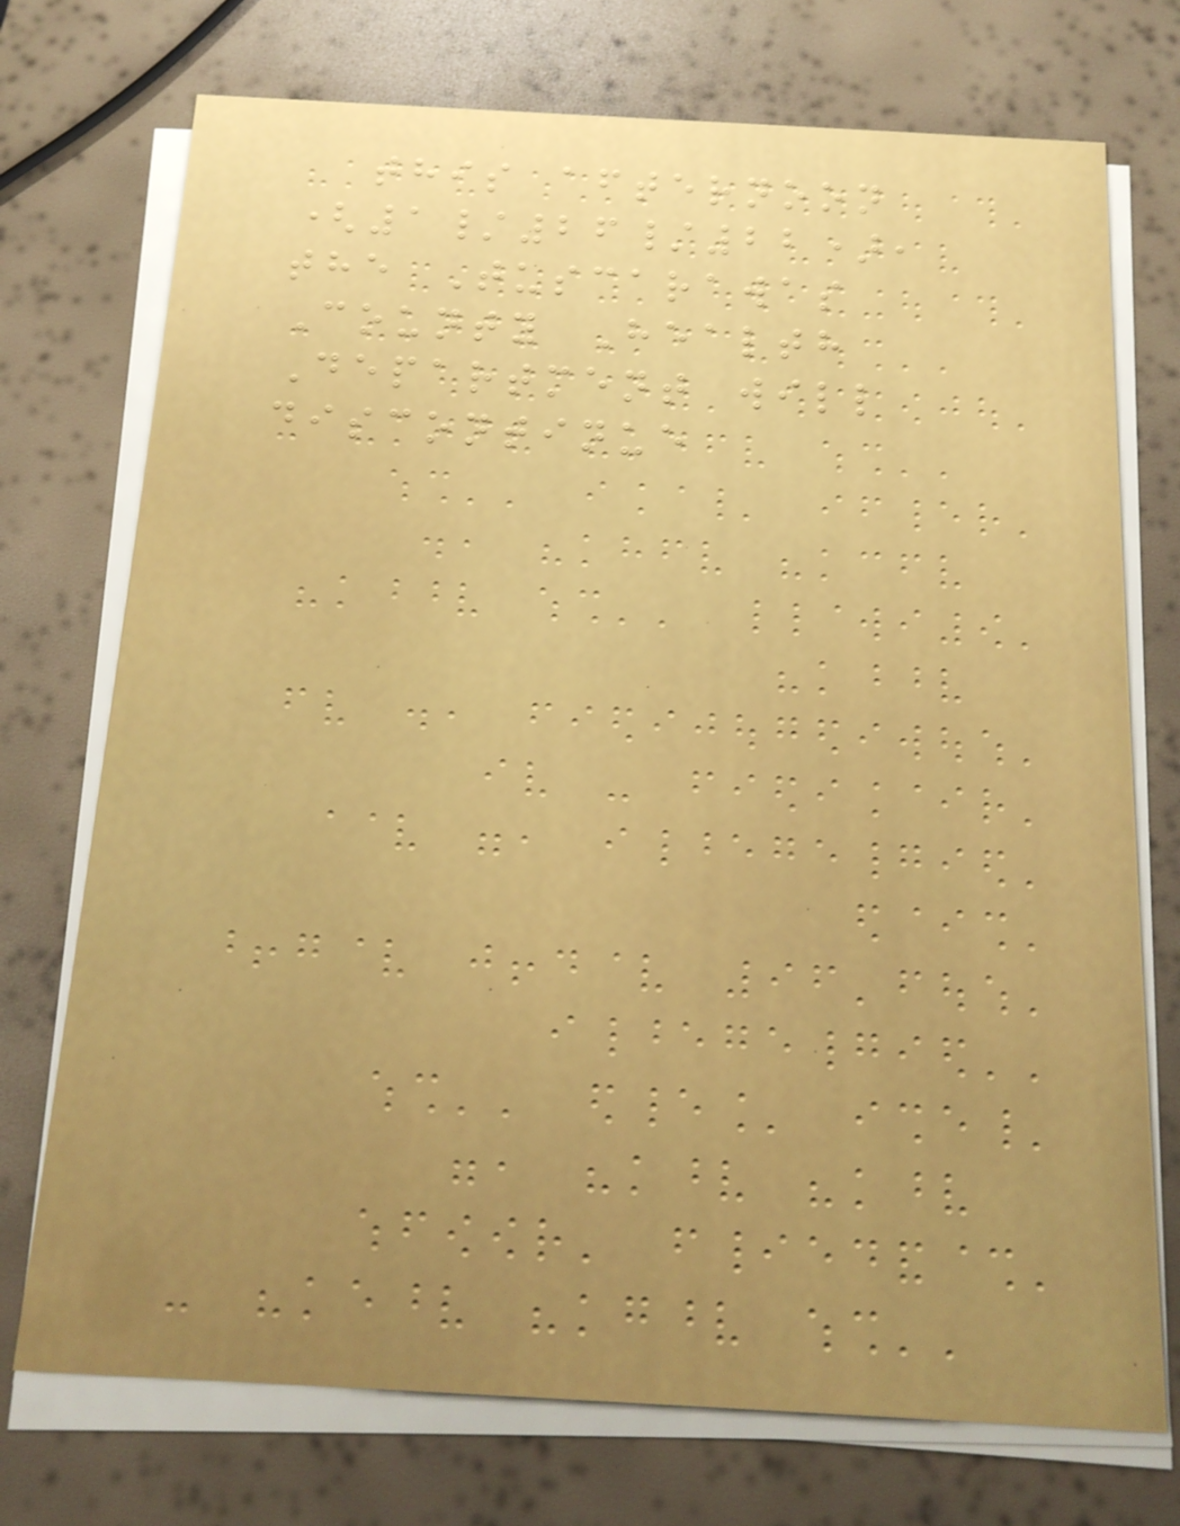this afternoon
(1/26/22),
the Tuscarawas
County Health
Department will
discontinue
